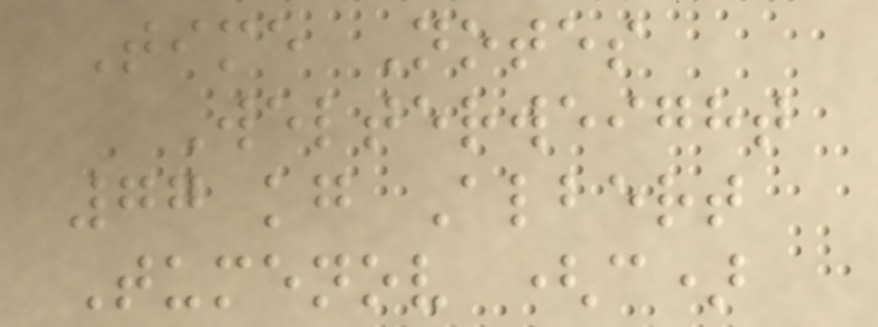Time Notes
Welterweight
77 kg Albert
Tumenov (c)
